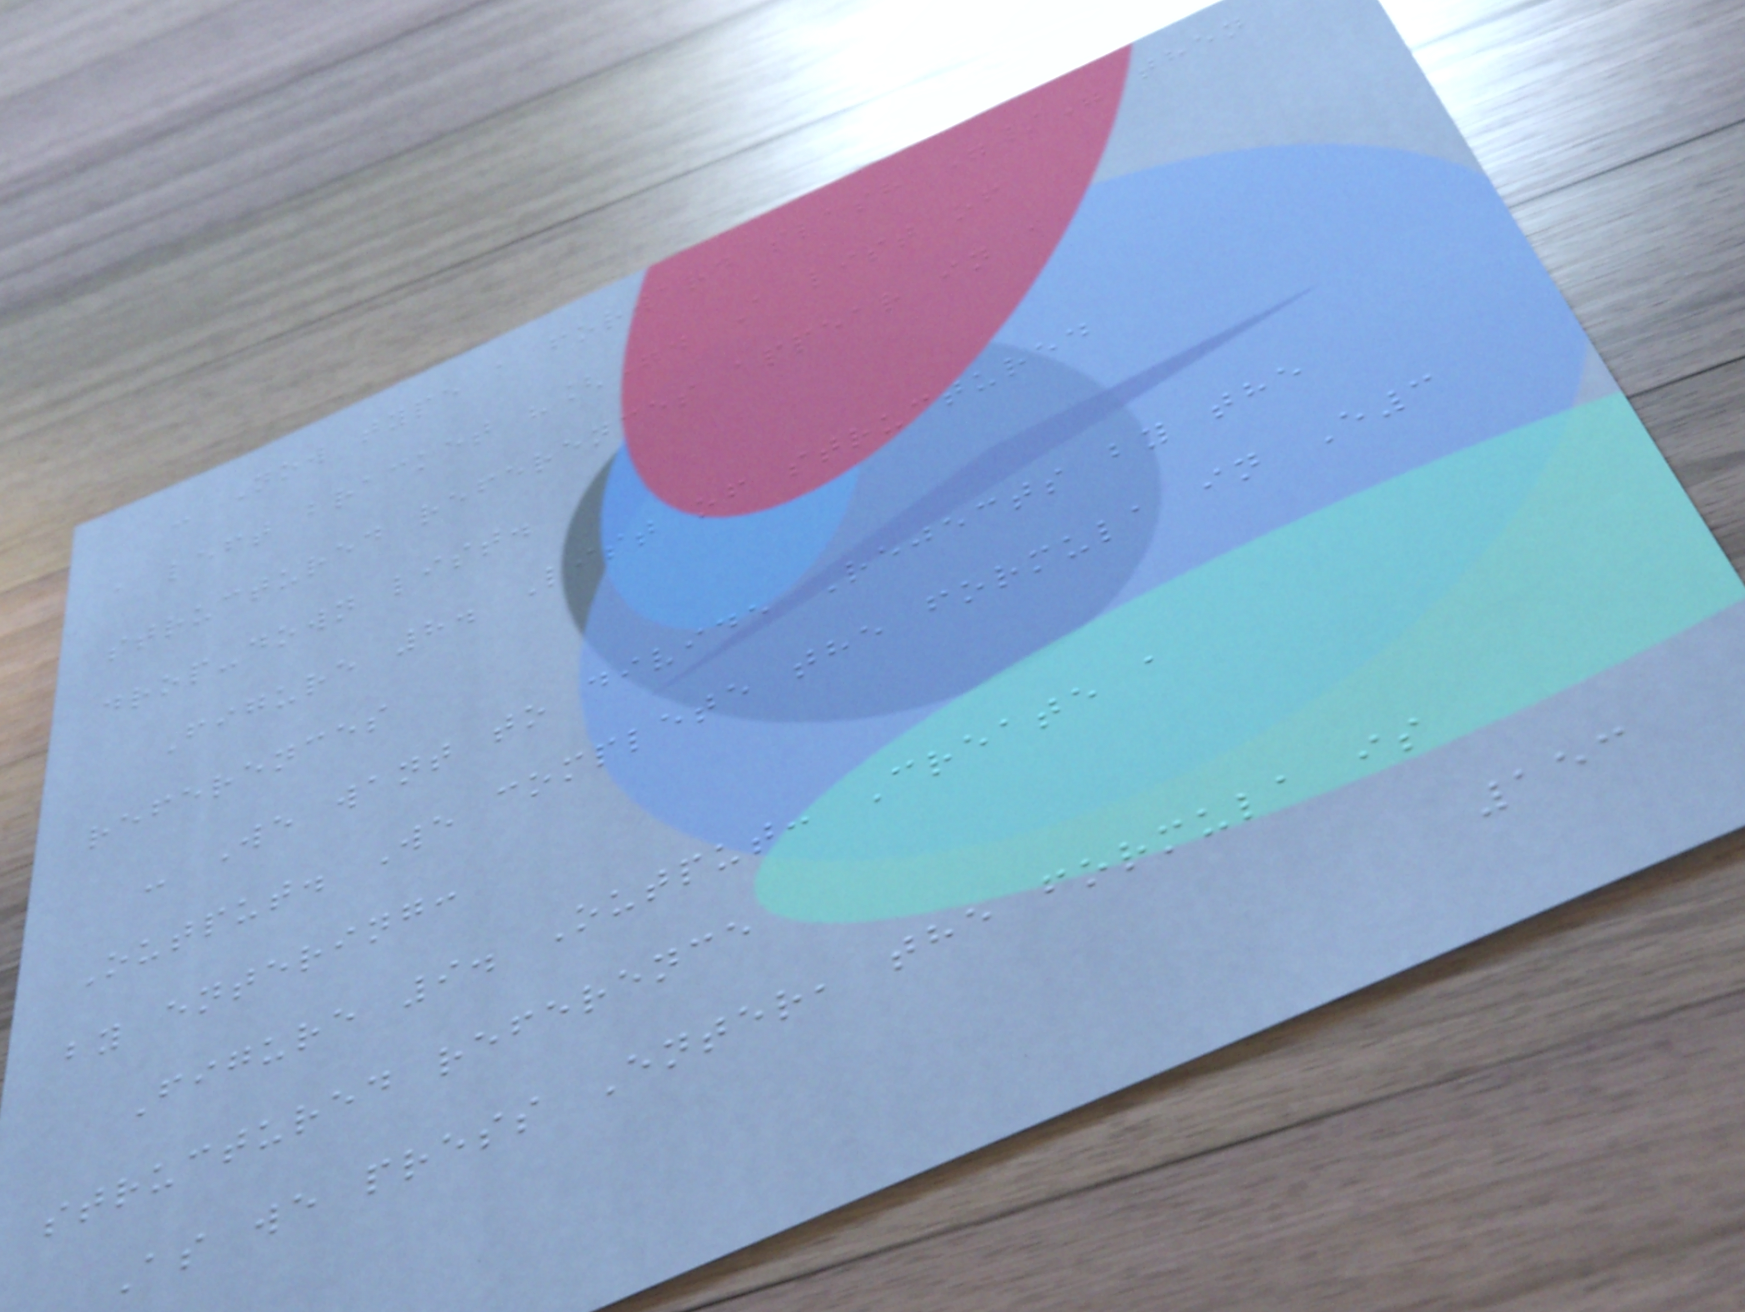- Now type a forward slash "/" then
a left bracket "[". A list of
structured references appear in a
drop-down list.
Figure 8. List of structured
references
- We want to divide Rejects by the
Output. We complete the formula in E3
by entering:
Figure 9. Output: Create a
structured reference
As we press Enter, the formula is
153
